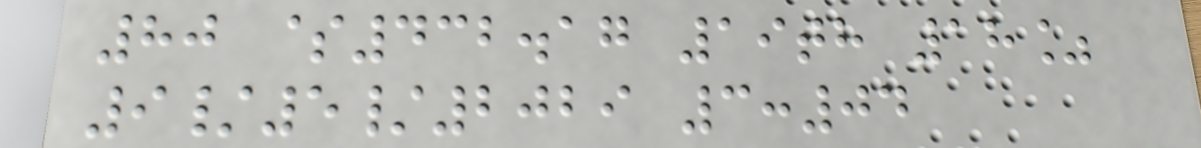80 $432.17 19th 18%
9/5/2029 3:04
